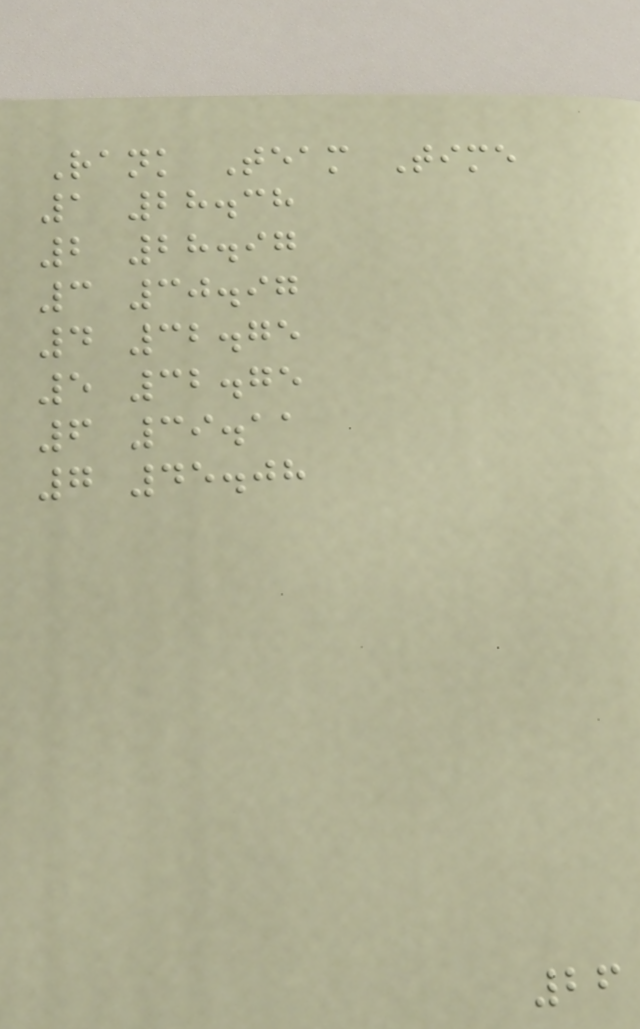Rank Team Time
1 28.38
2 28.97
3 30.97
4 32.75
5 32.75
6 39.11
7 45.08
26
